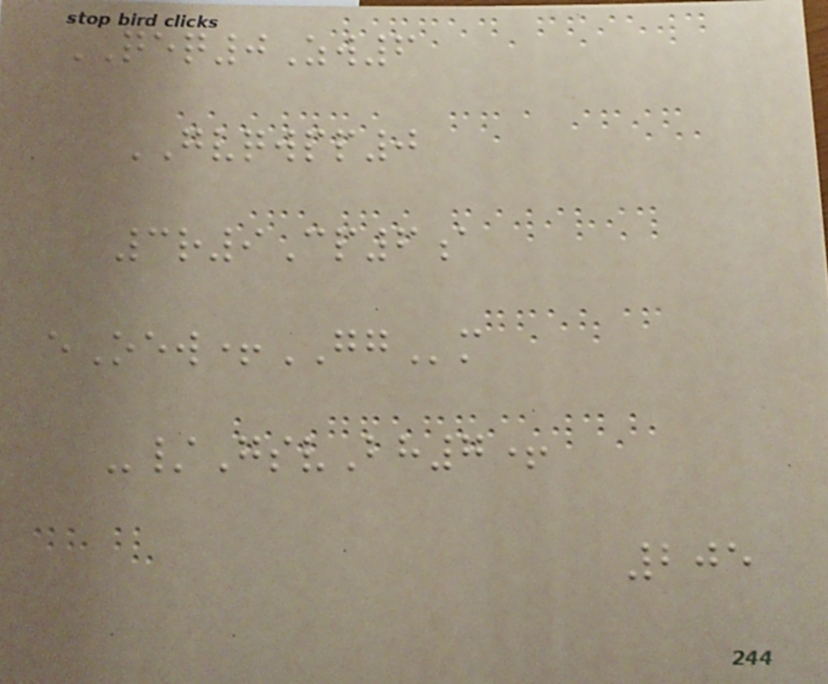QEQ0Zw6
GVQWPP0
3r9Cp6a
eOew+GGm
-/GsvBh7+
205
